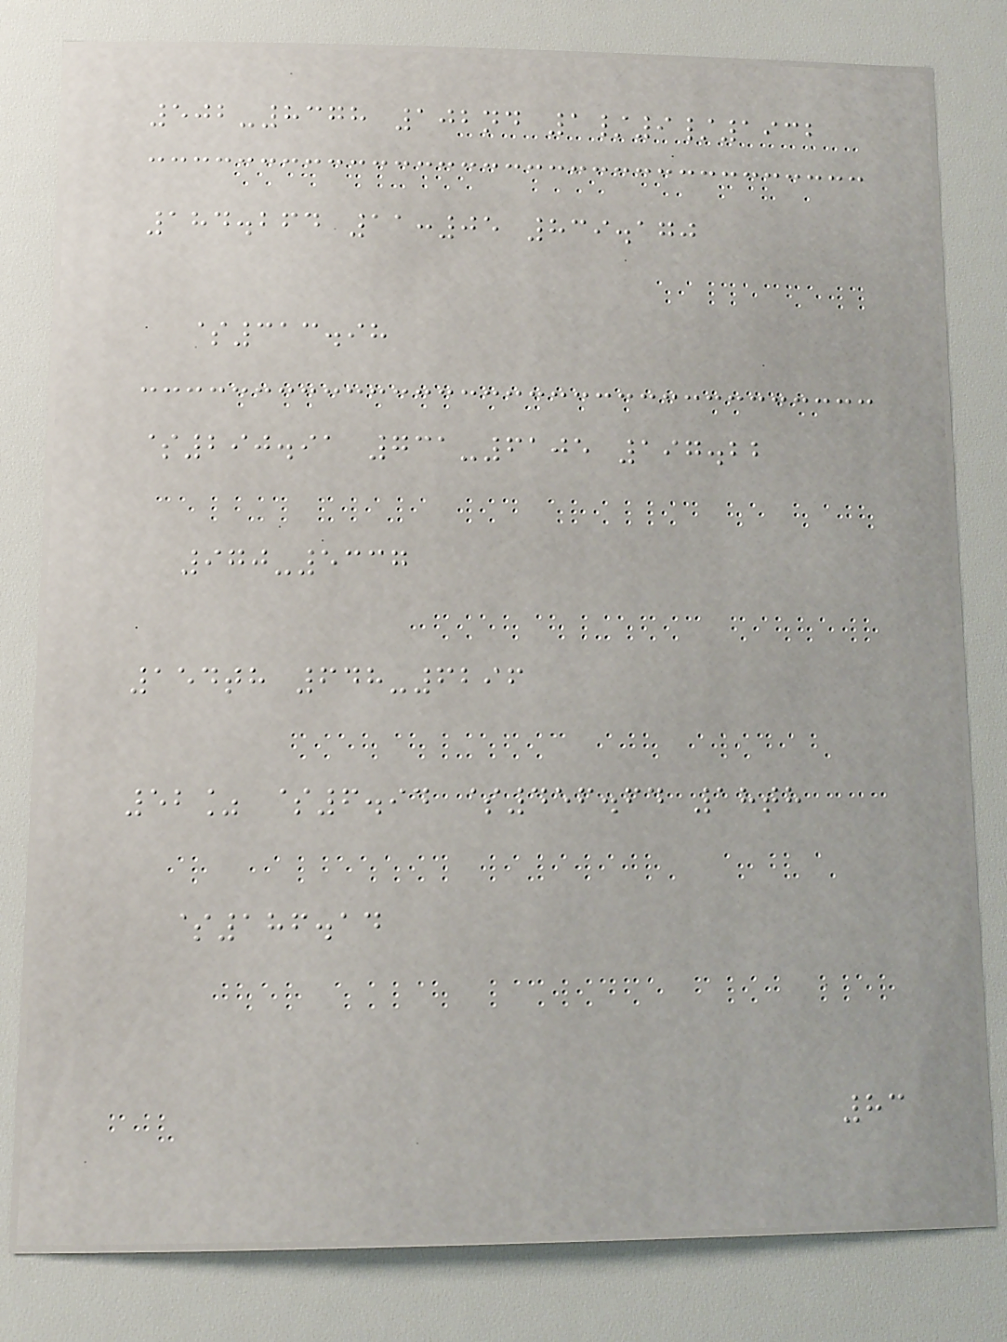502-8378 102nd 1/9/1932
184.264 11:05 839.170
$313.98
$290.91 731-6105 197.22
970-5337
154th 648-6296
52% $6.94 $456.64 18th
$186.14
83
